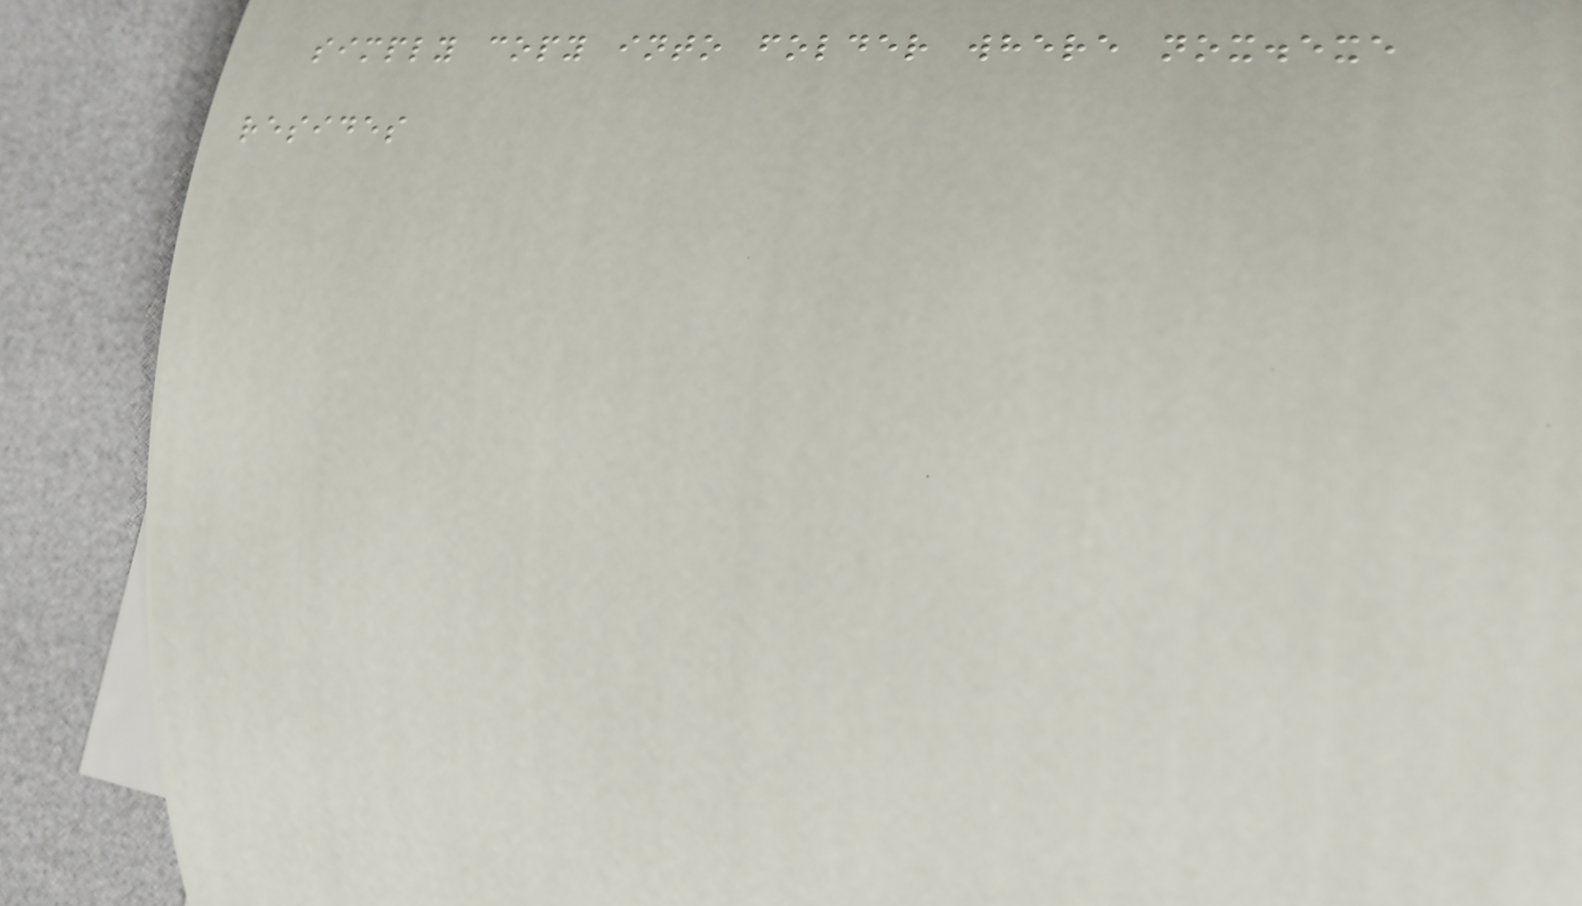simply copy into folder where nox.exe
resides
